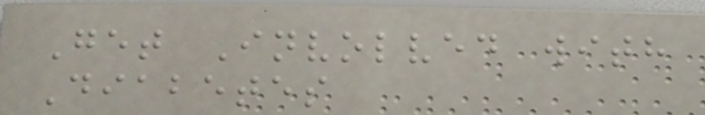Get Involved with
Diabetes
